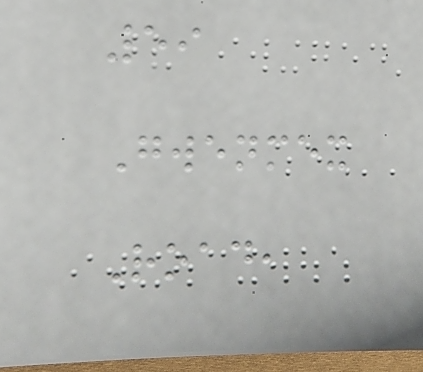59
Gwenmex
Road,
